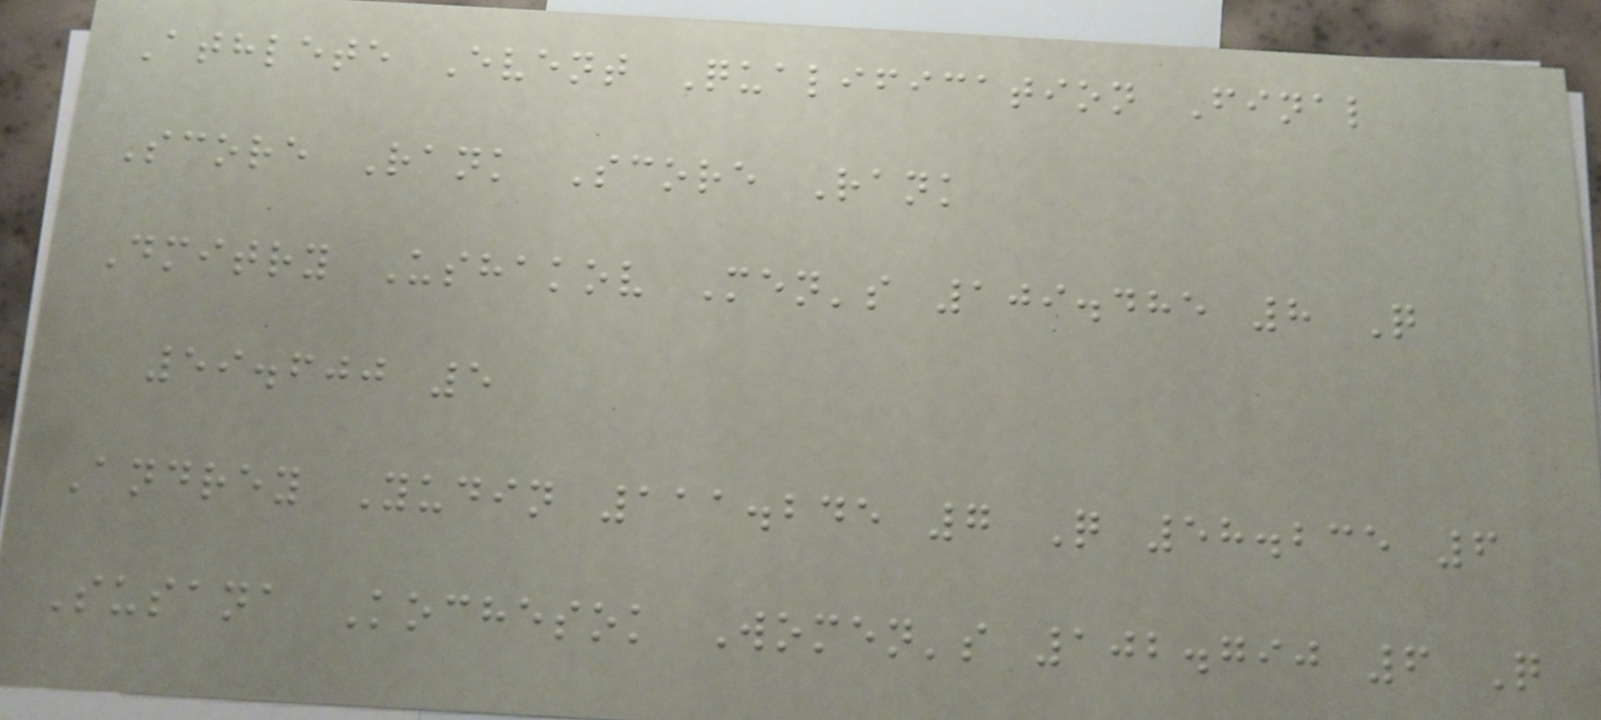Athlete Event Qualification Final
Score Rank Score Rank
Dmitry Ushakov Men's 109.485 8 Q
59.600 5
Andrey Yudin 111.245 7 Q 58.235 6
Susana Kochesok Women's 102.790 6 Q
